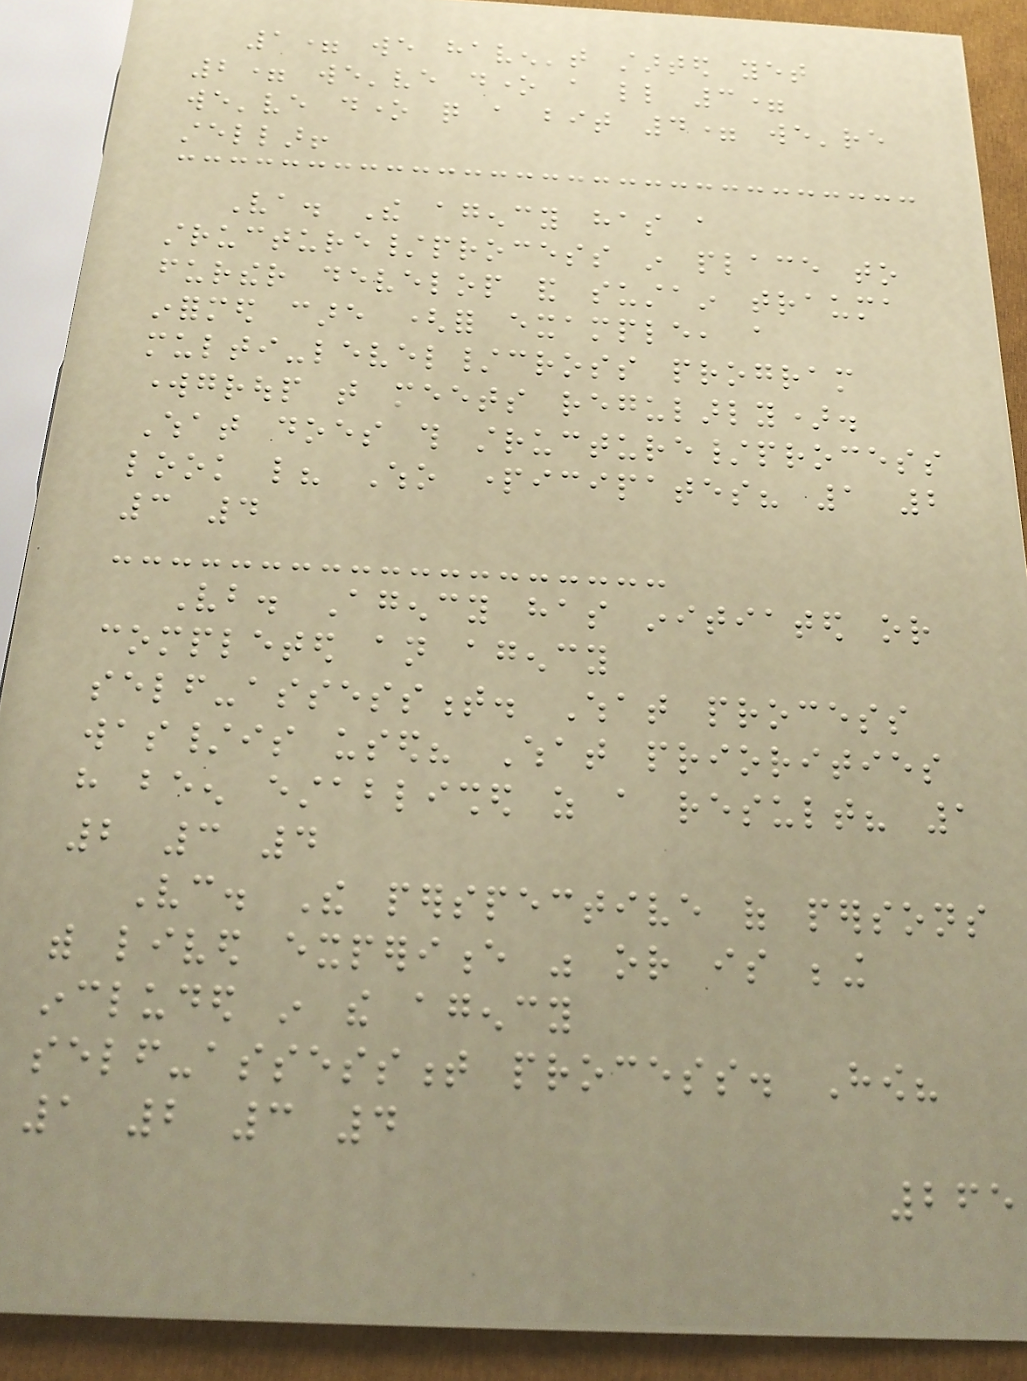1= we haven't started yet
2= we've done a little 3=
we've done quite a bit 4= we're
stellar!
Va. The agency has a
structure/process in place to
further develop and sustain trauma
informed care (for example, a
multi-level/cross program
workgroup that meets regularly).
What does this structure/process
look like? Who participates? 1 2
3 4
Vb. Agency has initiated or
completed an agency
self-assessment. What process
was/is used? What priorities
have been established as a result? 1
2 3 4
Vc. The perspective of persons
with lived experience was or is being
included in the agency
self-assessment process. How?
1 2 3 4
265
